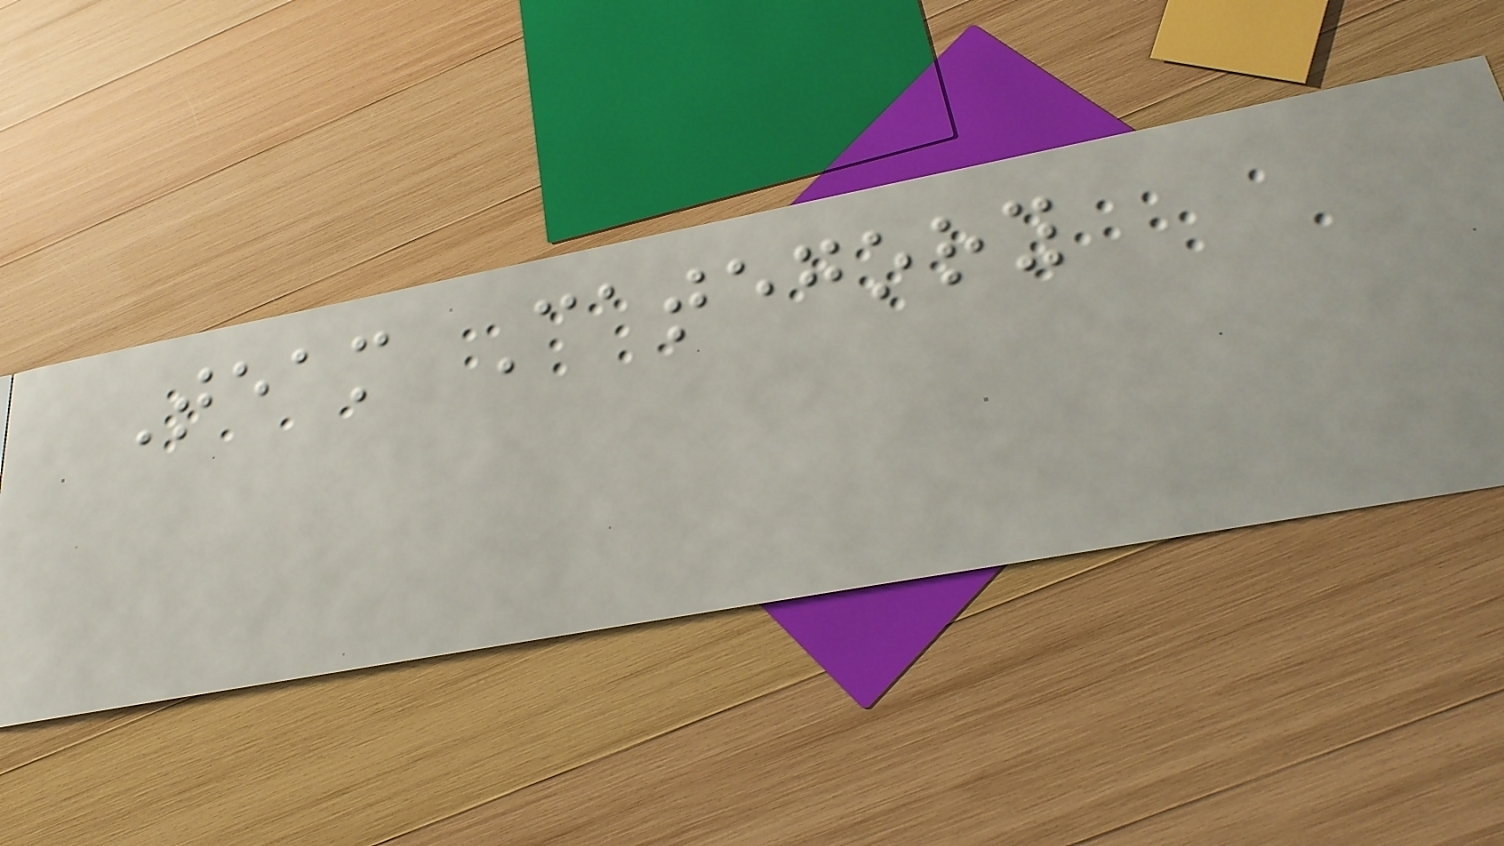Team Category
